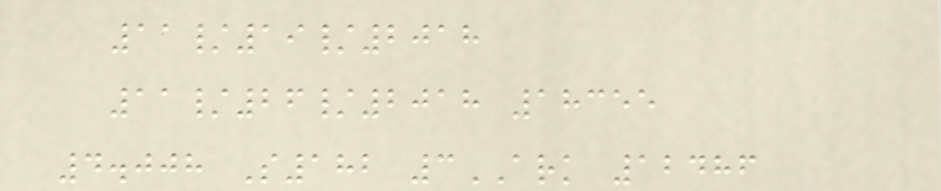11/19/2018
11/26/2018 18355
4.008 S182 3ARK 12486
